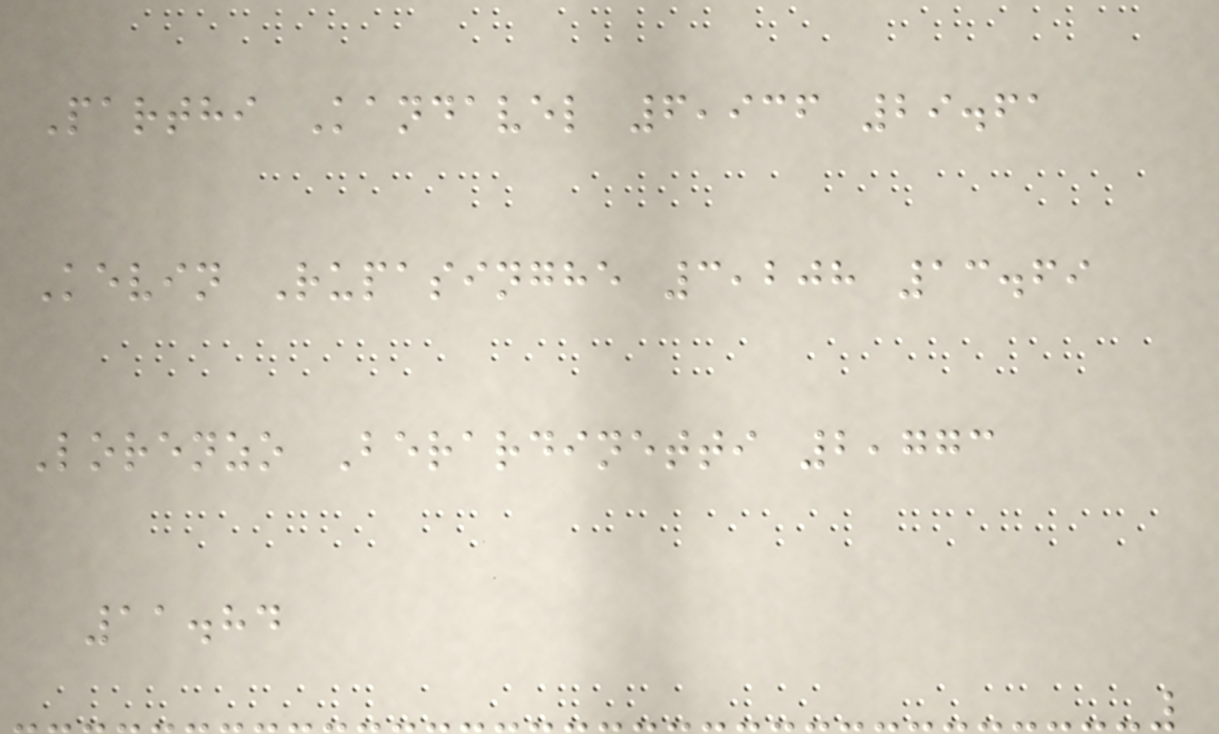Parthi Kandavel 6,936 29.61
Kevin Rupasinghe 3,208 13.69
Lorenzo Berardinetti 2,773
11.84
